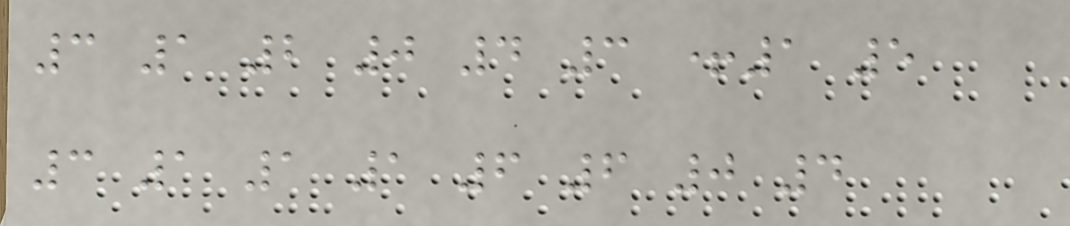3 1 2 0 4 3 +1 5
3 1 1 1 6 6 0 4
